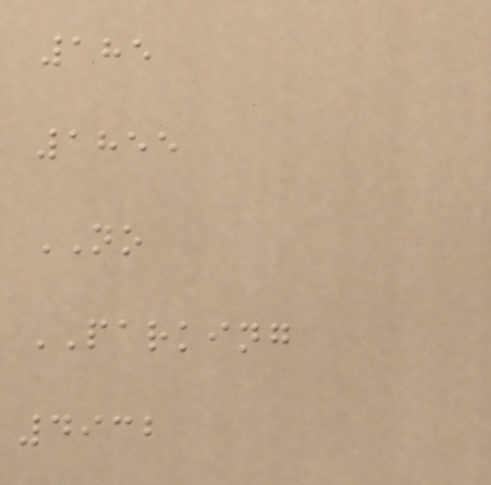185
1855
NO
PARKING
4932
